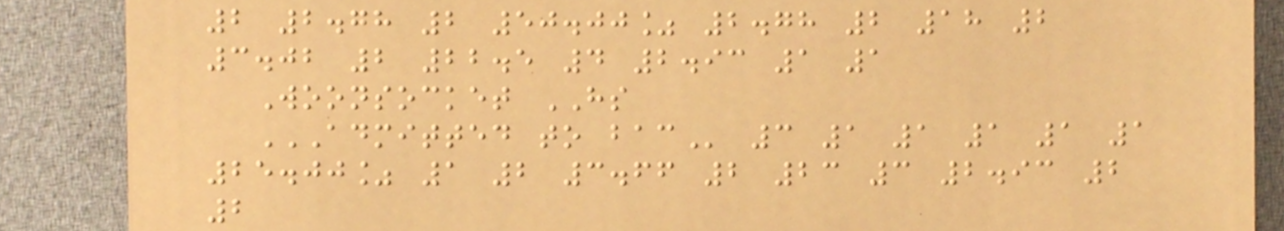2 2.78 2 50.00% 2.78 2 18 2
3.02 2 22.5 4 2.93 1 1
Woonsocket HS
ADMITTED TO BAC 3 1 1 1 1 1
25.00% 1 2 3.66 2 23 3 2.93 2
2
